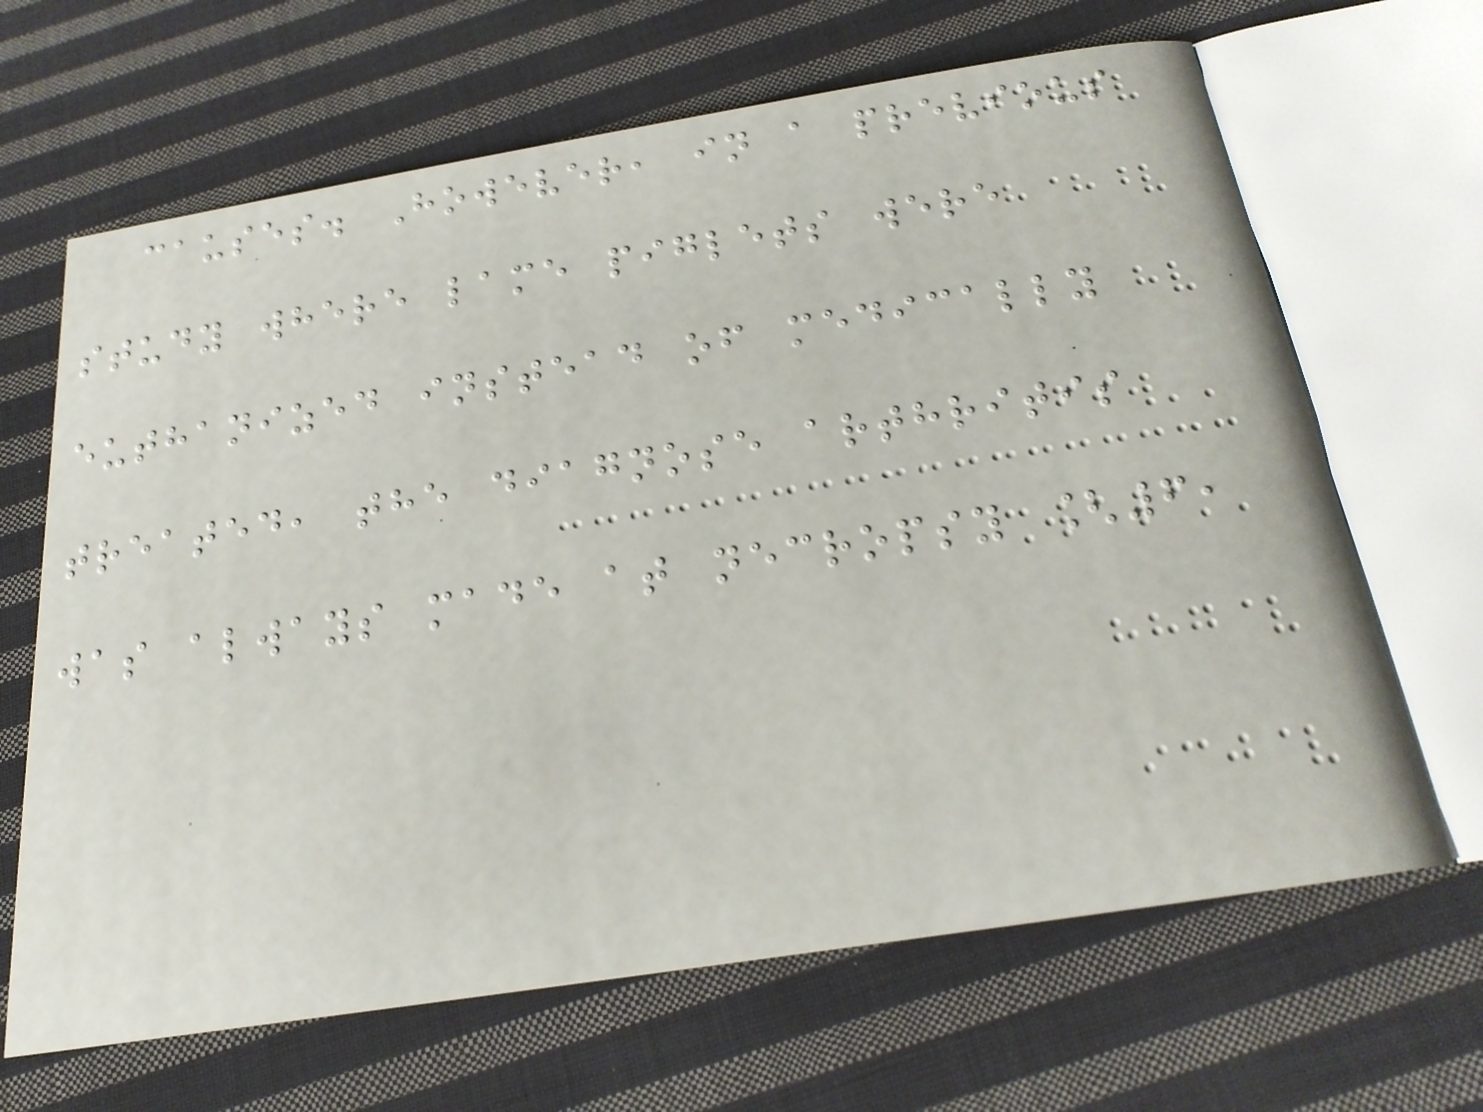causes. However, in a previous
study where lame piglets were
euthanized instead of medically
treated, the diagnose arthritis
was always made at necropsy [6,
